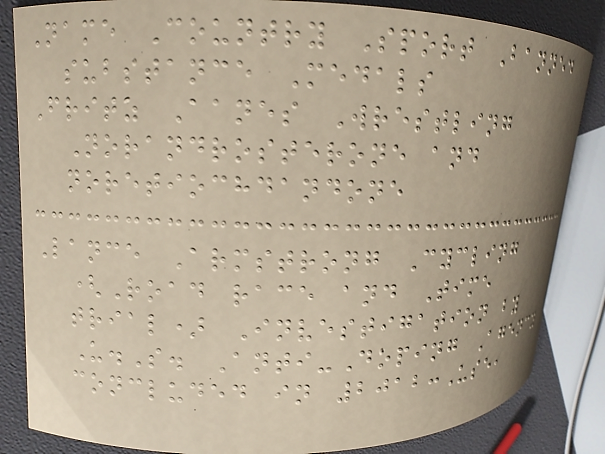Name Country Sport Banned
substance Medals
Fritz Aanes Wrestling
Norandrosterone and
noretiochdandone
Lance Armstrong Cycling
(Road race and Time
trial) Investigation by
U.S. Anti-Doping Agency
concluded in 2012:Use,
